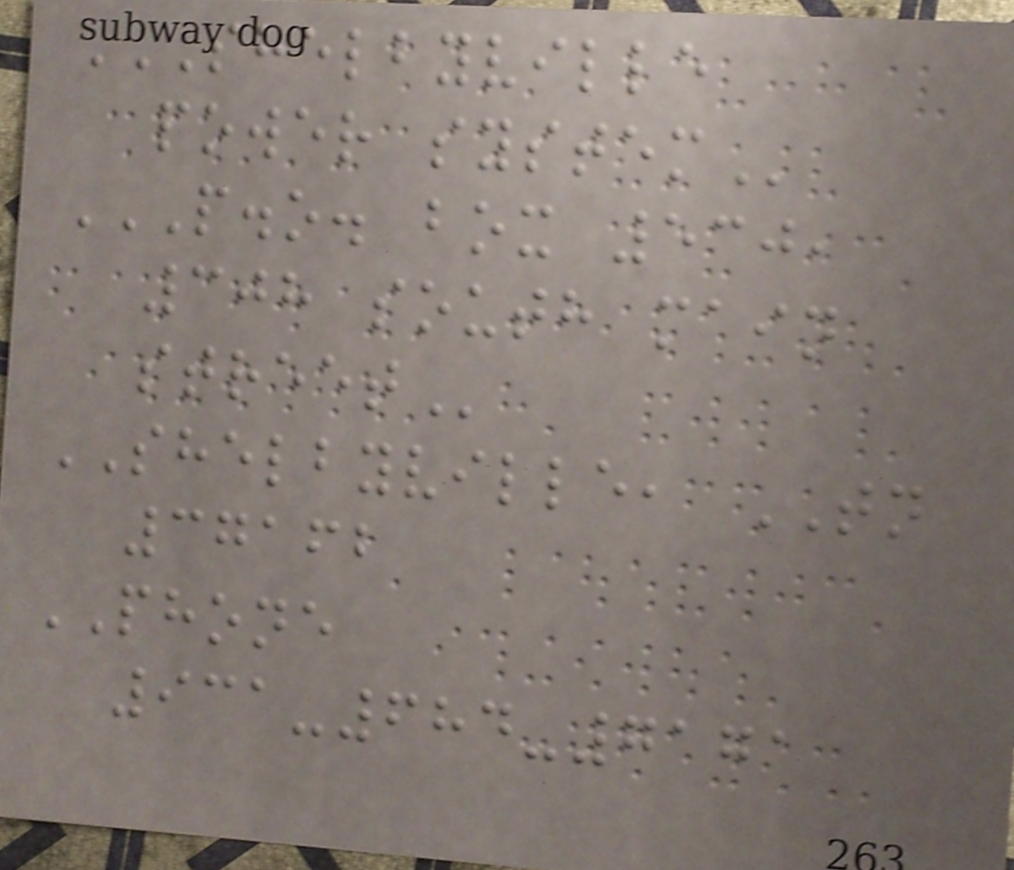SHELBYVILLE
POWER SYSTEM
P.O. BOX 530,
308 SOUTH MAIN
STREET
SHELBYVILLE, TN
37162
PHONE
931-684-7171
